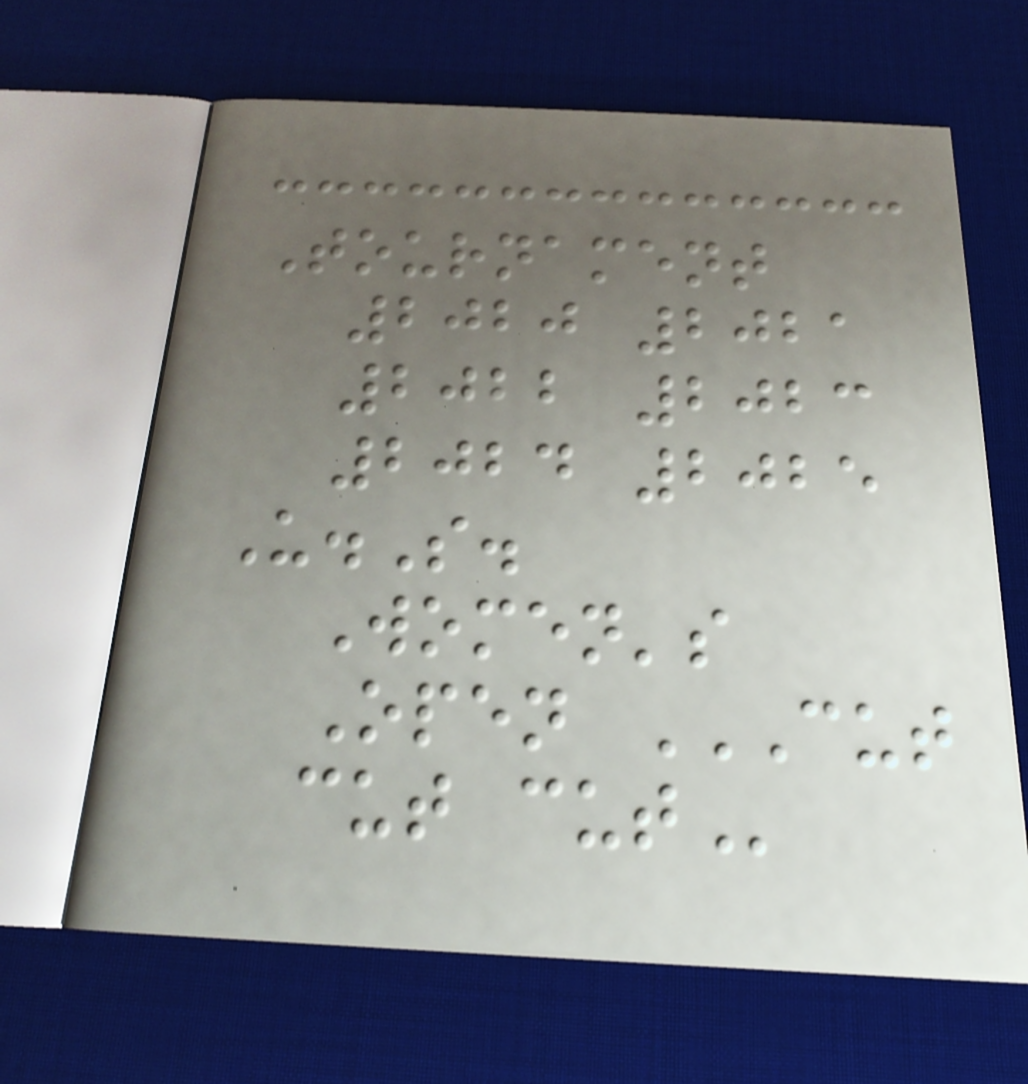Tournament
2020 2021
2022 2023
2024 2025
U.S.
Women's
Open CUT
CUT CUT
